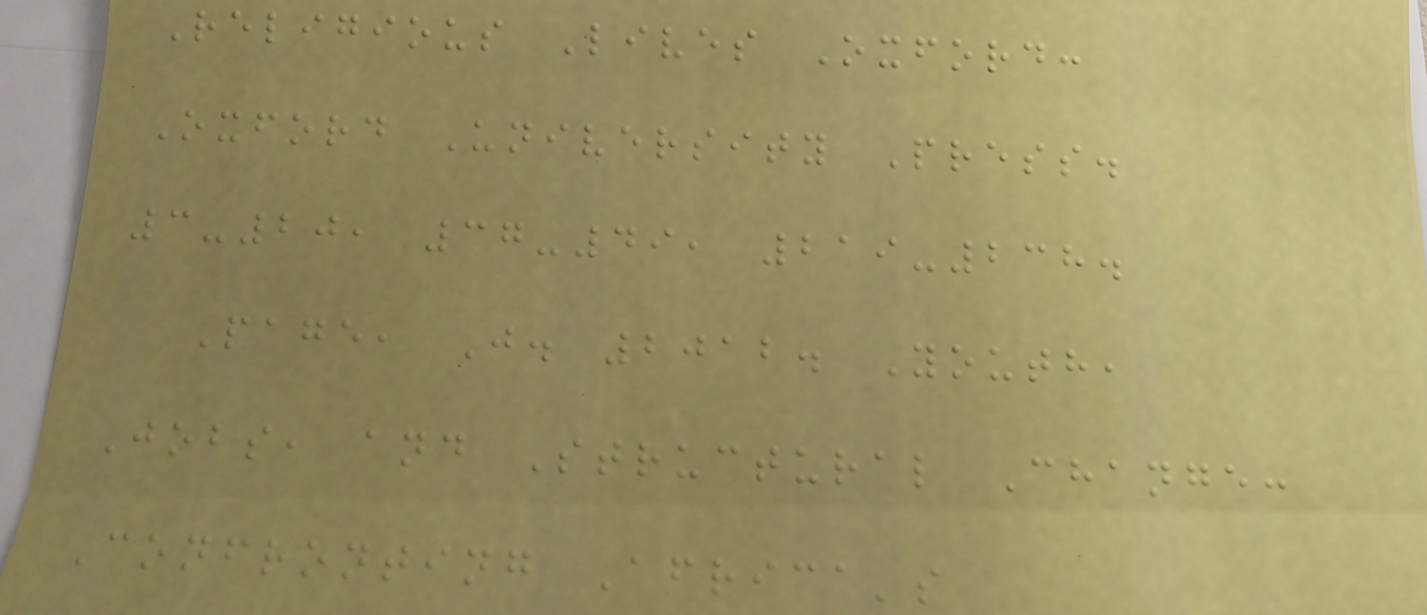Religious Lives Oxford:
Oxford University Press.
3-20, 37-49, 219-238.
Page, J. 2012. Youth,
Jobs, and Structural Change:
Confronting Africa's
